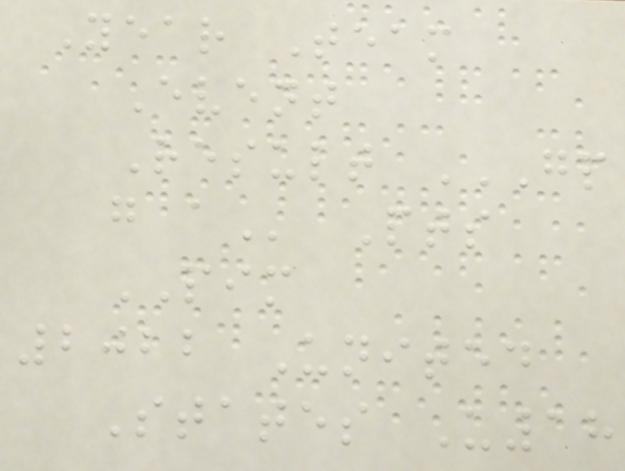Year Team
Event
Result GP
G A Pts
PIM
2022 United
States U18
